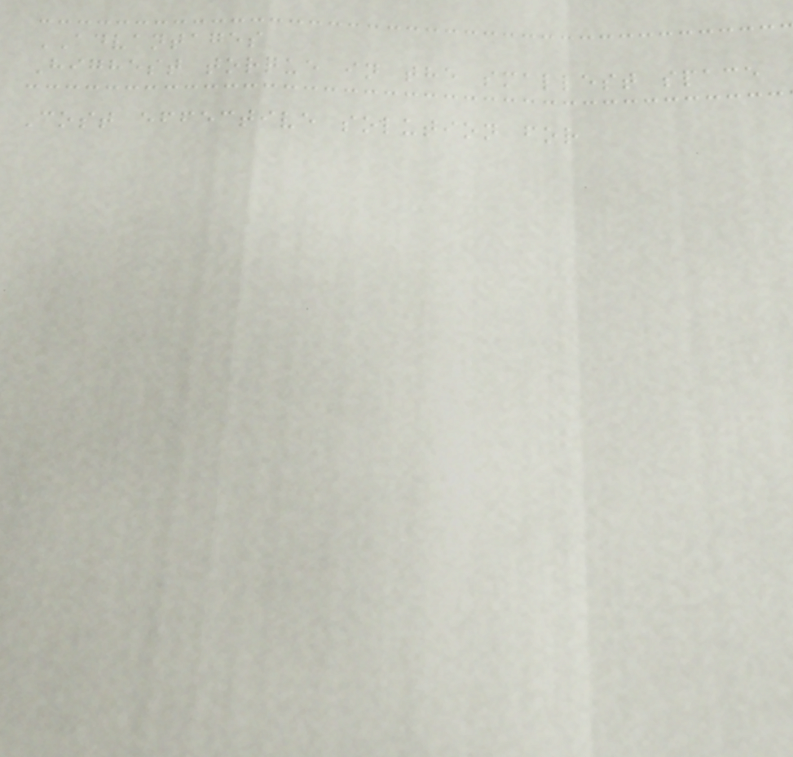ADVANTAGES
Highest torque in the smallest space
Cost effective solution for
